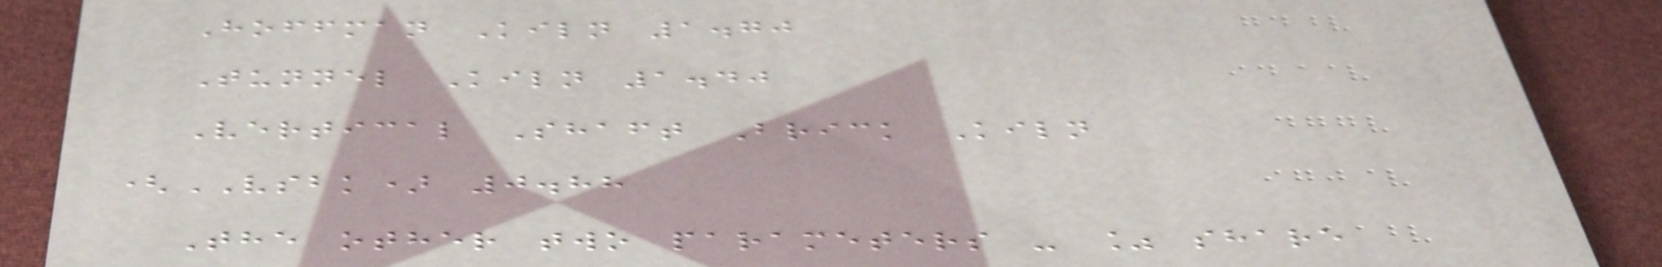Hoffman Kiln 1.70
Tunnel Kiln 1.40
Vertical Shaft Brick Kiln
(VSBK) 0.88
The other two parameters - % share
